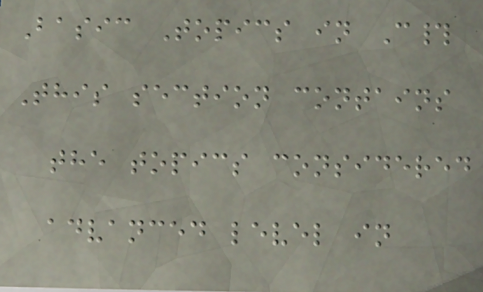Basic Topics in C#
This section contains
the topics considered
advanced level in
